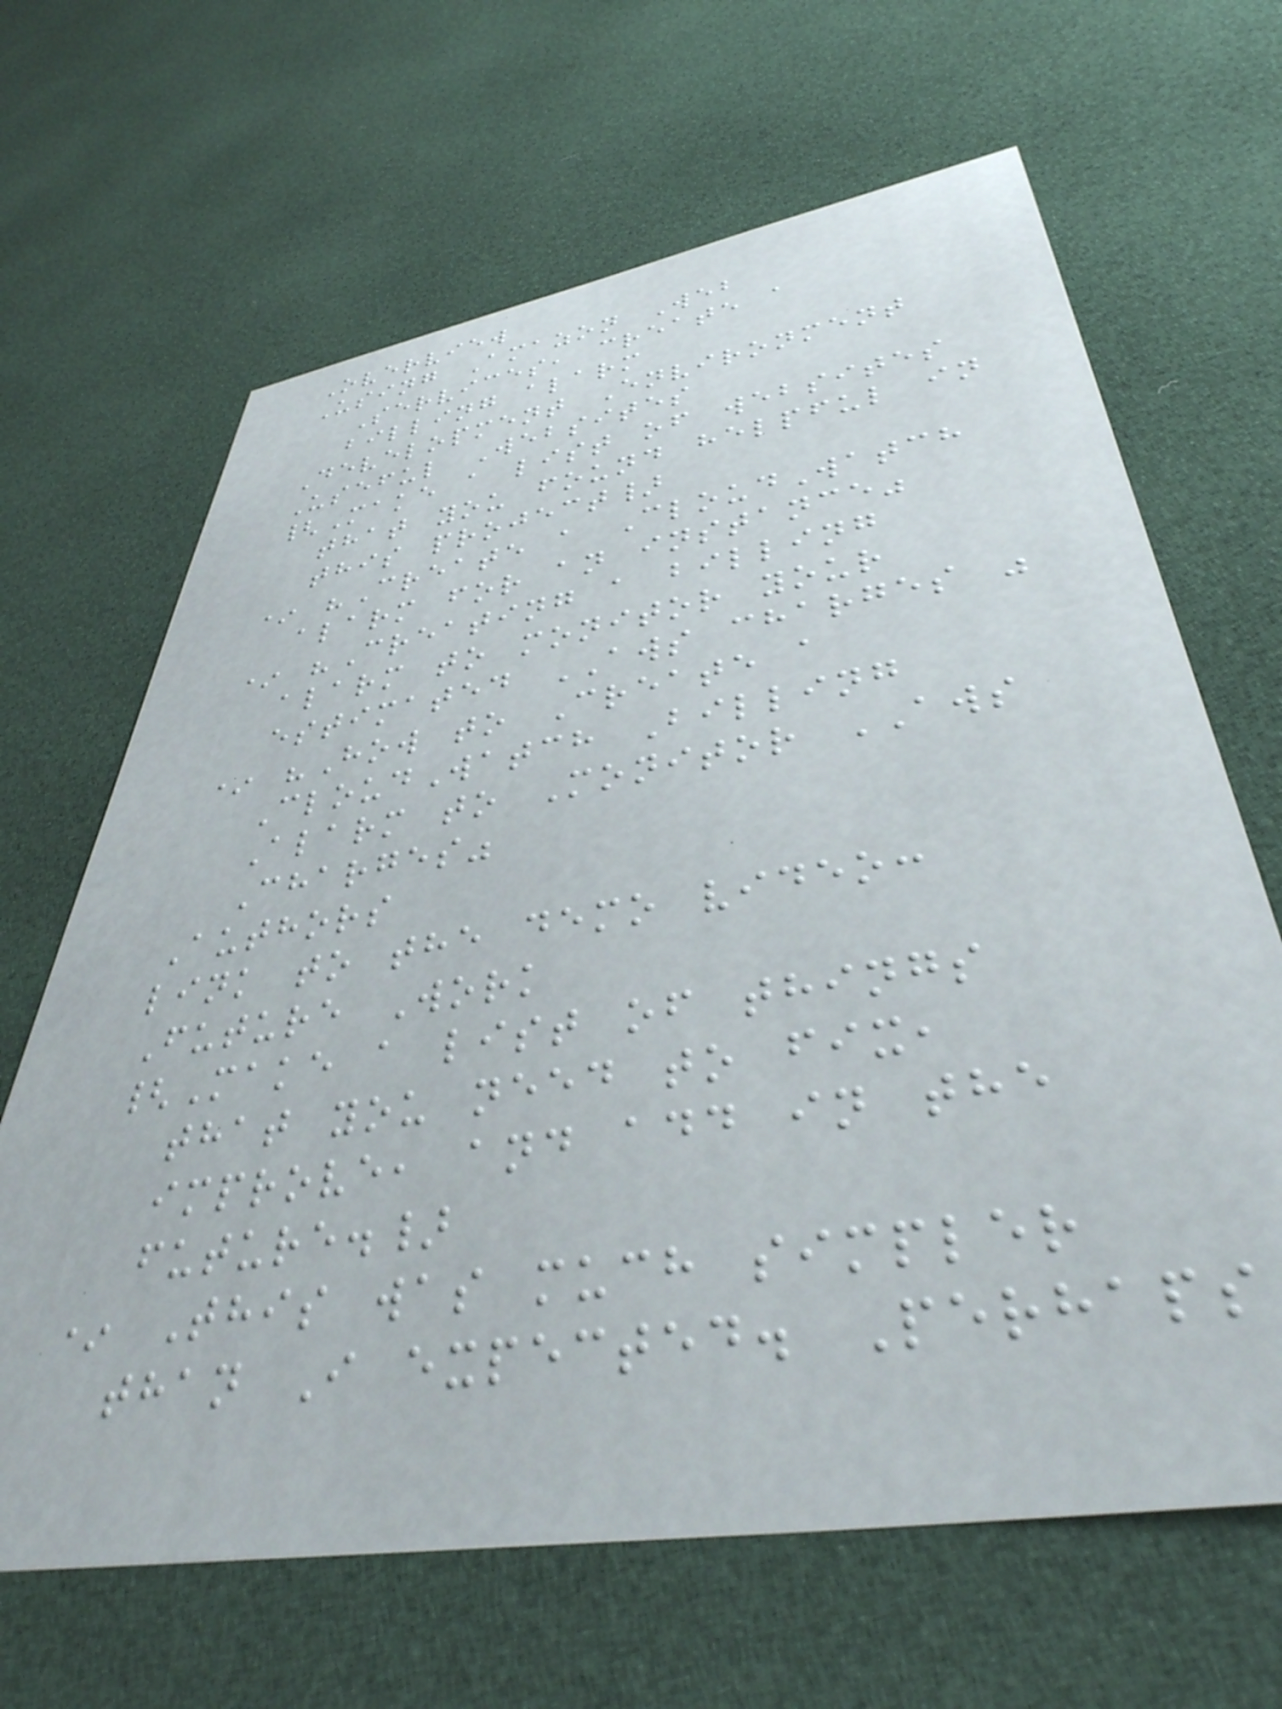Overview
Using Amazon Web
Services, create a
billing alarm
Development Environment
Useful Websites
{Make a list of websites
that you found helpful in
this project}
* "Create a CloudWatch
alarm for an instance"
* "Creating a billing
alarm to monitor your
estimated AWS charges "
* "How to Create a
CloudWatch Billing
Alarm to Monitor AWS
Charges"
Authors
link to the demo video:
Future Work
{Make a list of things
that you need to fix,
improve, and add in the
future.}
* This was much simpler
than I expected. Perhaps
